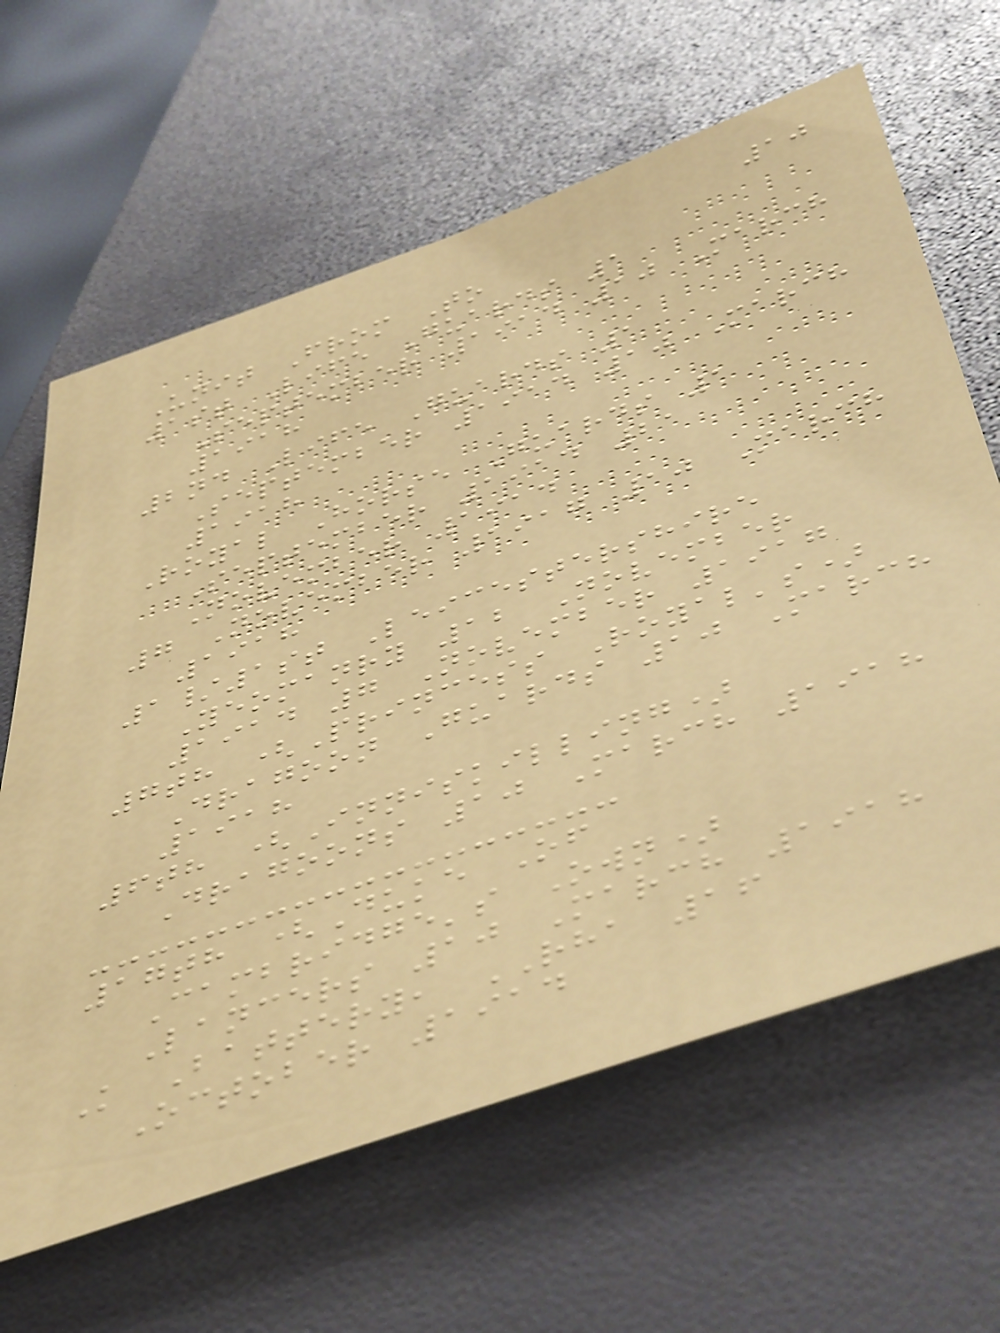10
Unit From To
1st Life Guards 1
September 1914 10 March
1918
2nd Life Guards 1
September 1914 10 March
1918
Royal Horse Guards 1
September 1914 21
November 1914
7 November 1917 10 March
1918
1/1st Leicestershire
Yeomanry 12 November
1914 7 November 1917
7th (Princess Royal's)
Dragoon Guards 10 March
1918
6th (Inniskilling)
Dragoons 10 March 1918
17th (Duke Of
Cambridge's Own)
Lancers 10 March 1918
K Battery, RHA 16
October 1914
